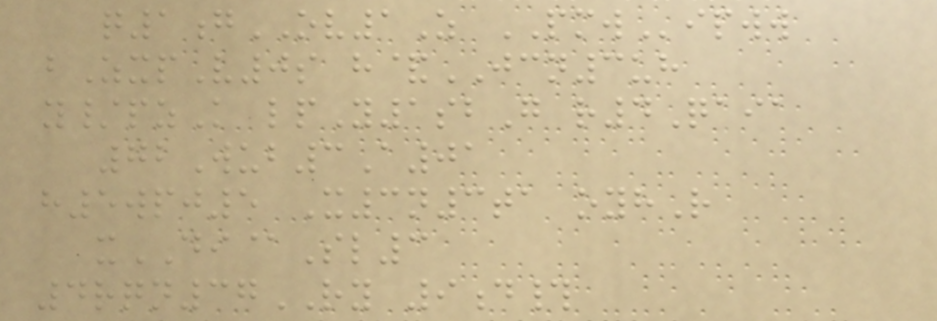q1gOV1Z PMWipww
bZxpV0s h&JCN3uh
y/pzK lpY1sbG r4Qaia
72Wub3A01
h5wpj5 X3n3ta oyhR
xDI@Sl3
4rqn37RY 9d#
